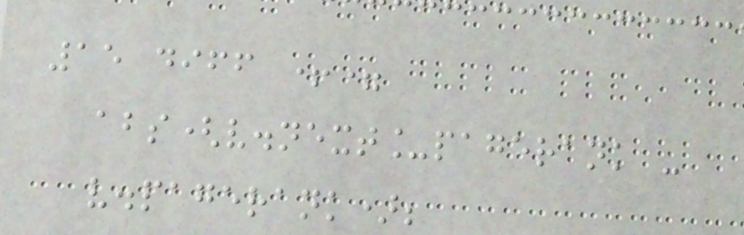15 diff +=
abs(v.next_pagerank -
v.pagerank);
